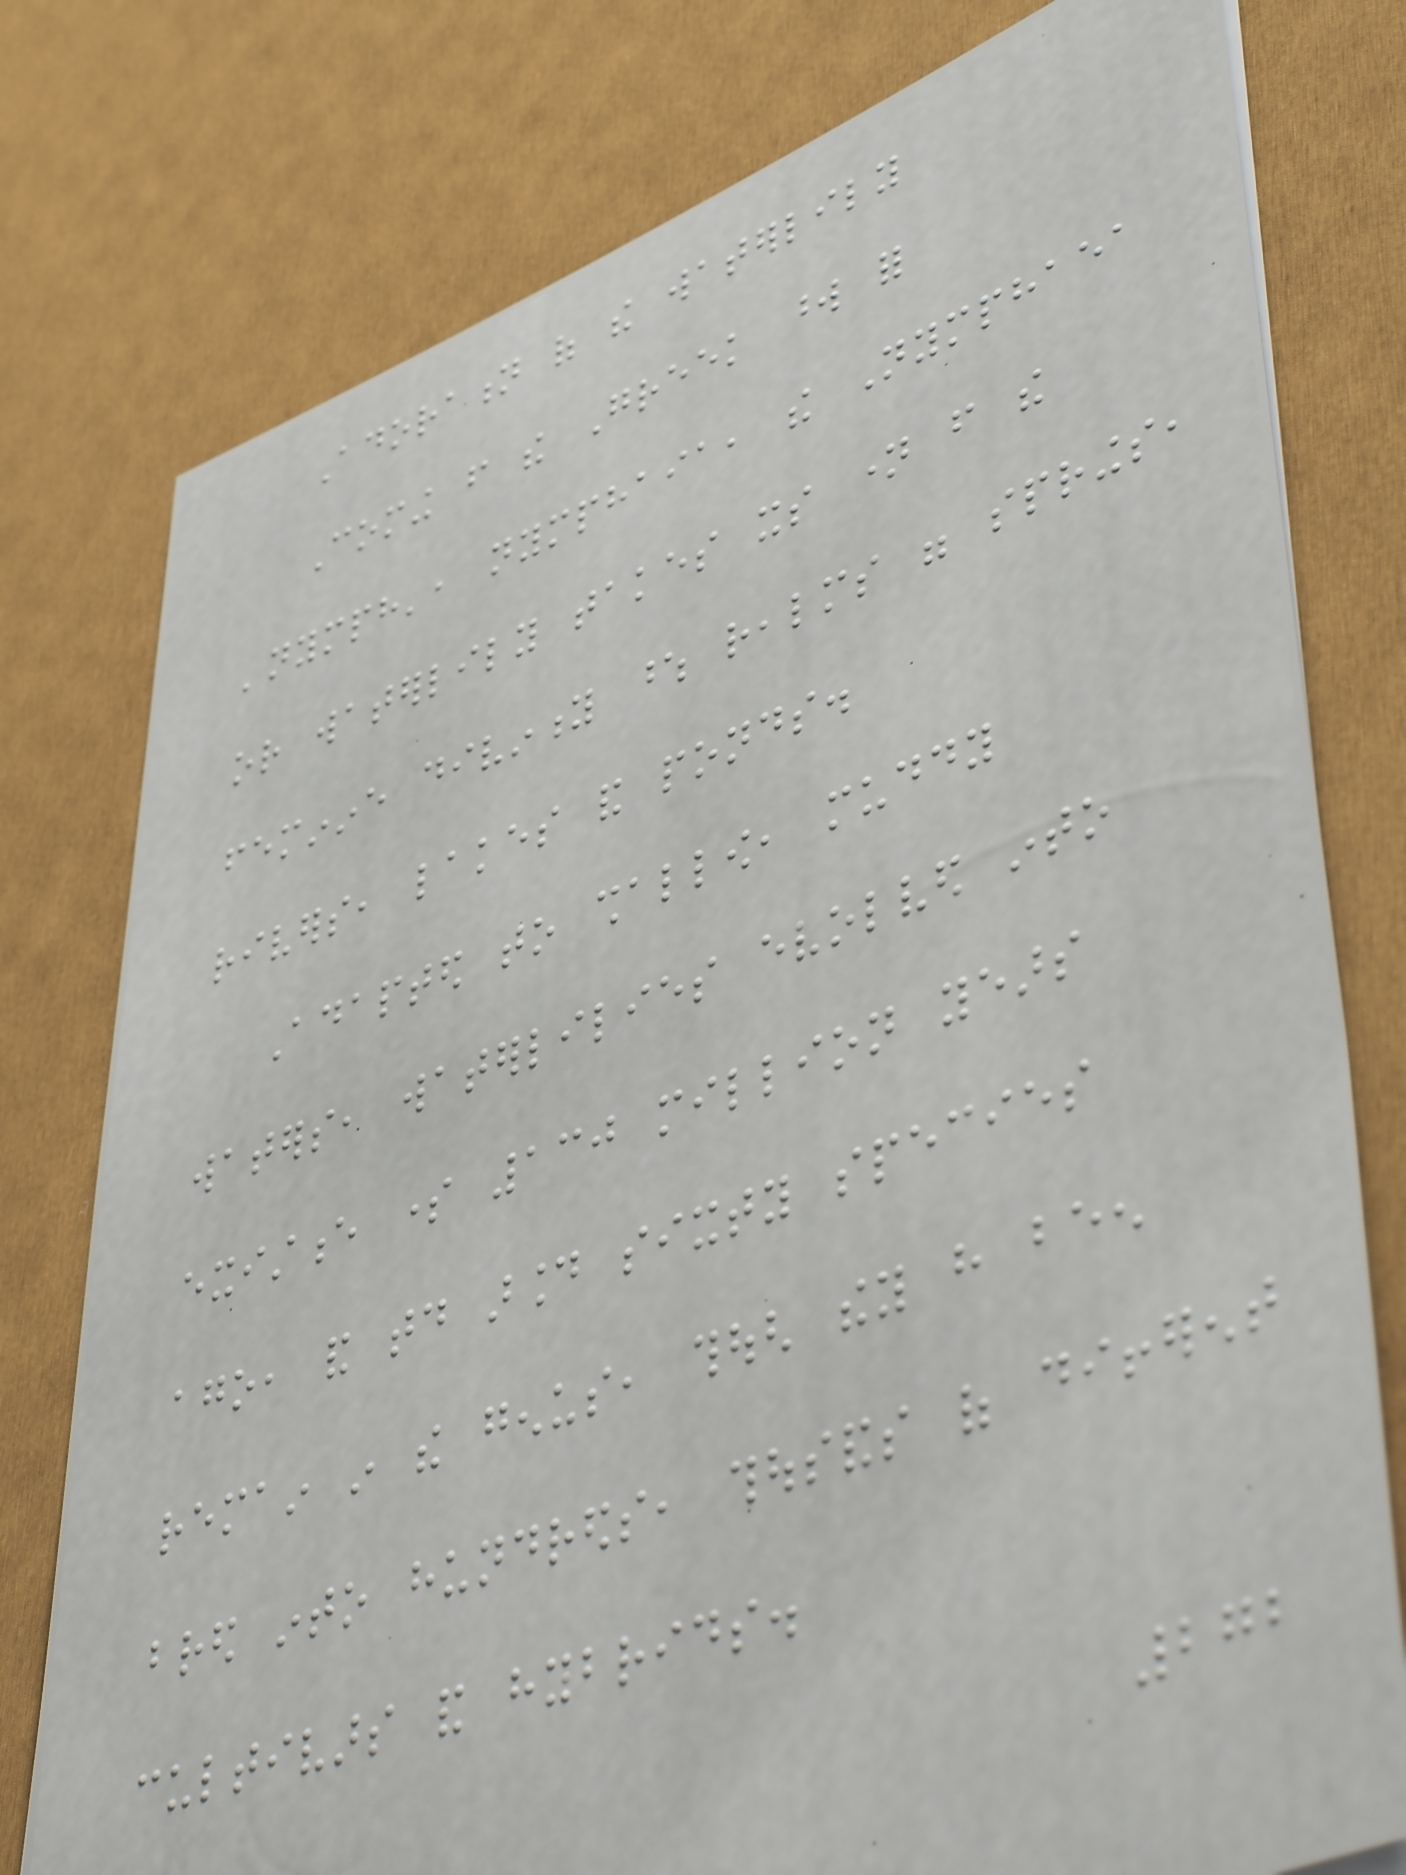Adoration of the waterlily
Coming from the Greek word for
'nymph', nymphaia, the Nymphaea
or waterlily takes its name from the
feminine divinity whose realms were springs,
rivers, lakes and ponds.
Adapted to shallow, muddy
waters, waterlilies evolved into
existence some 130 million years
ago, and today around sixty species
remain in the genus, though they have been
bred into hundreds, thousands of different
cultivars and hybrids.
272
